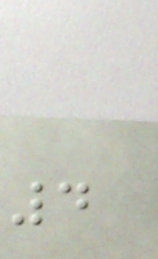4
